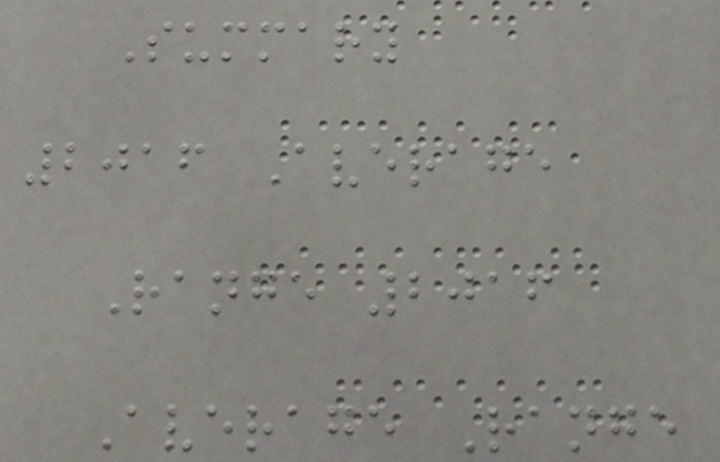Summary
2016 Average
Range 2016
Average Range
